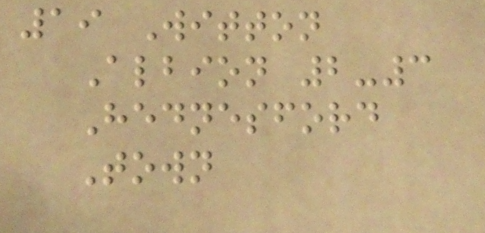19 Witton
Albion 2-3
Hednesford
Town
